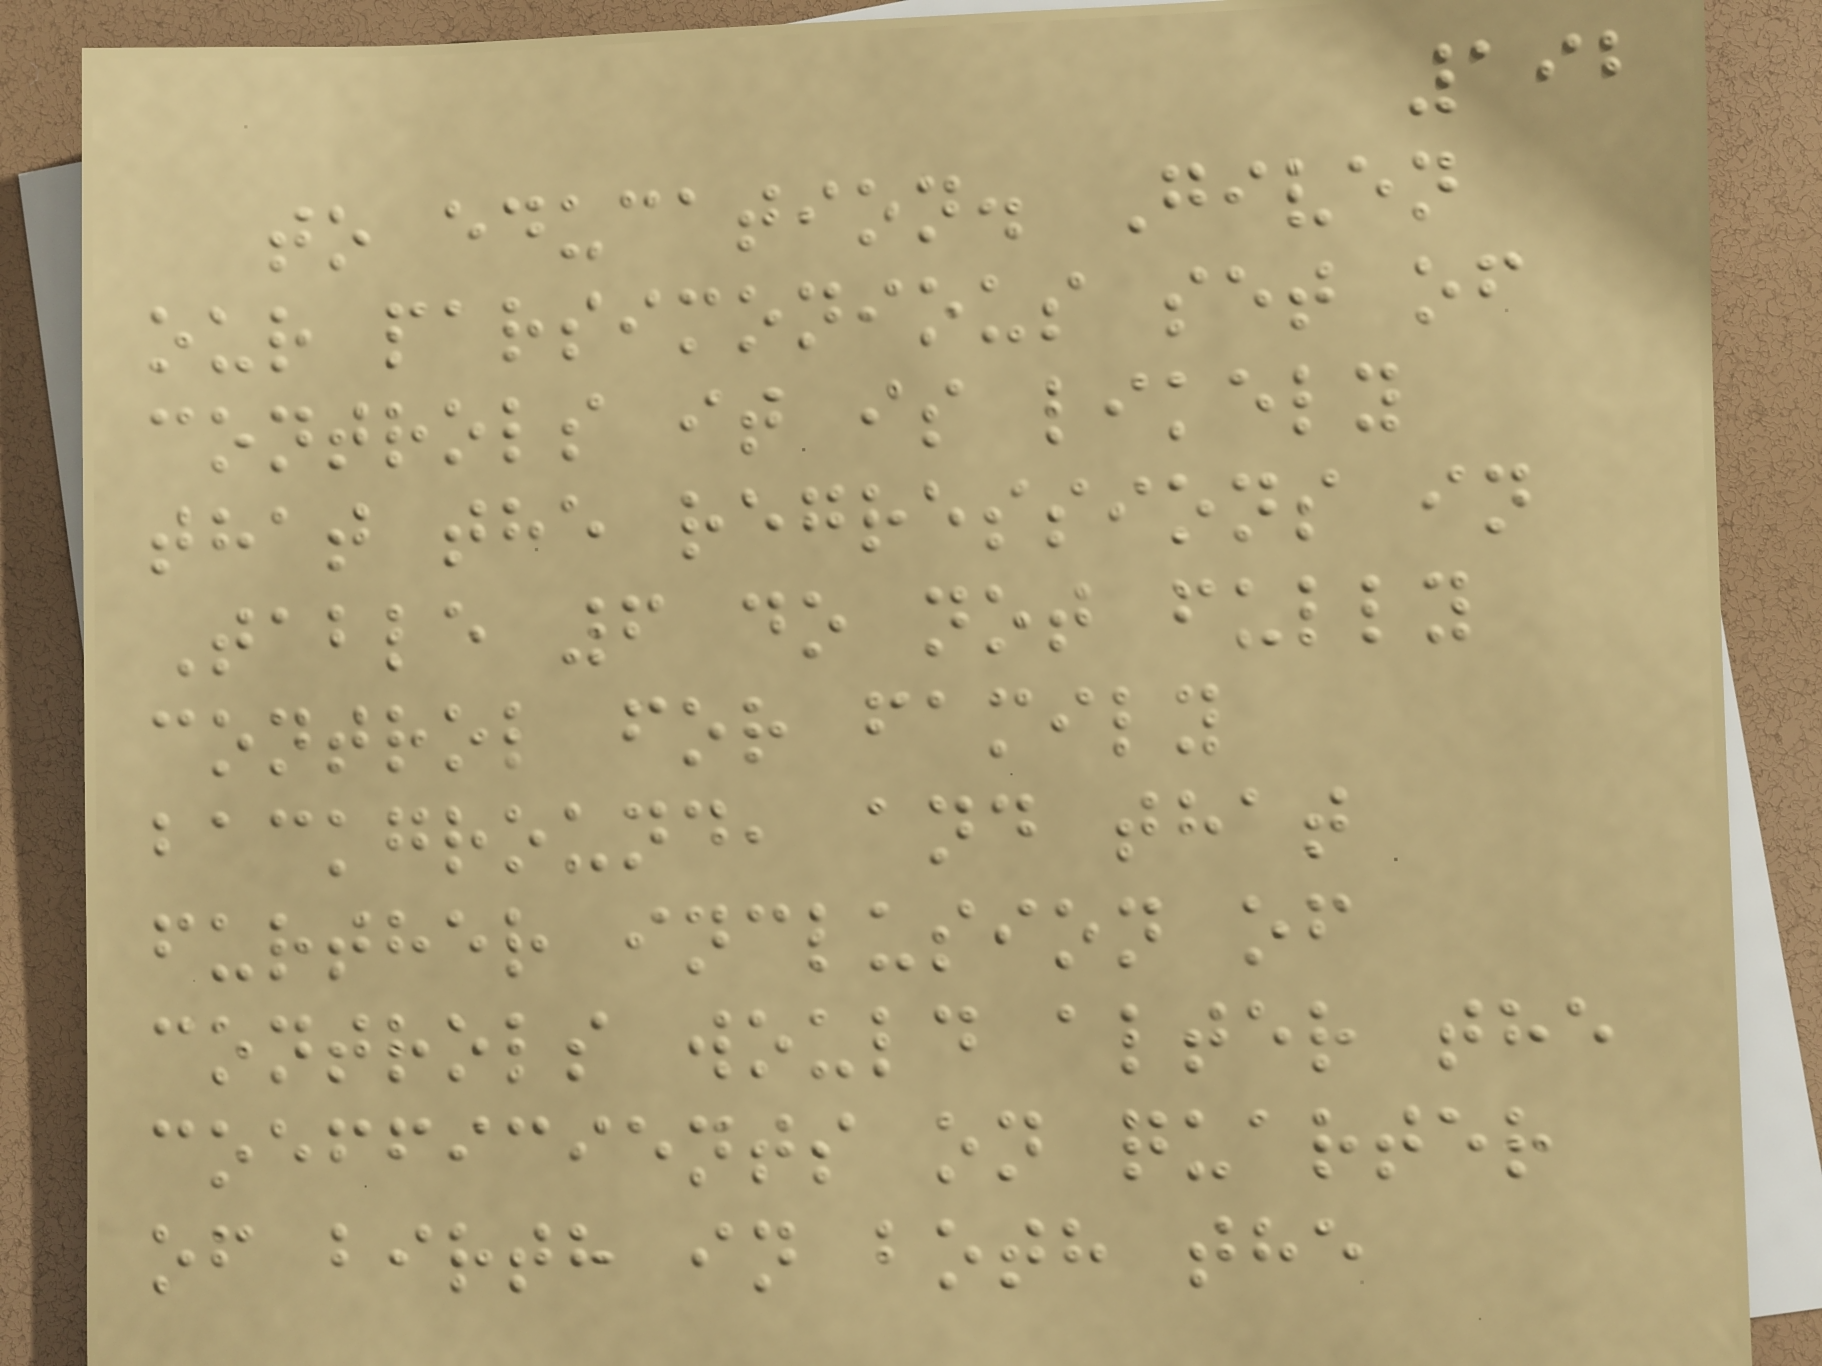192
to education. Given
our parsimonious set of
controls it is likely
that the regressions in
Table 6 do not fully
control for family
background, and that
further inclusion of
controls would alter the
coefficients on quarter
of birth in both the
